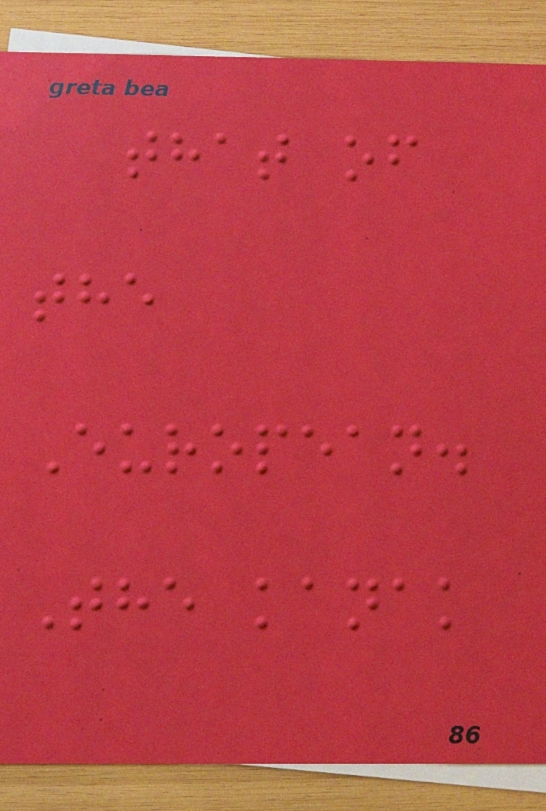that of
the
European.
The kanak
